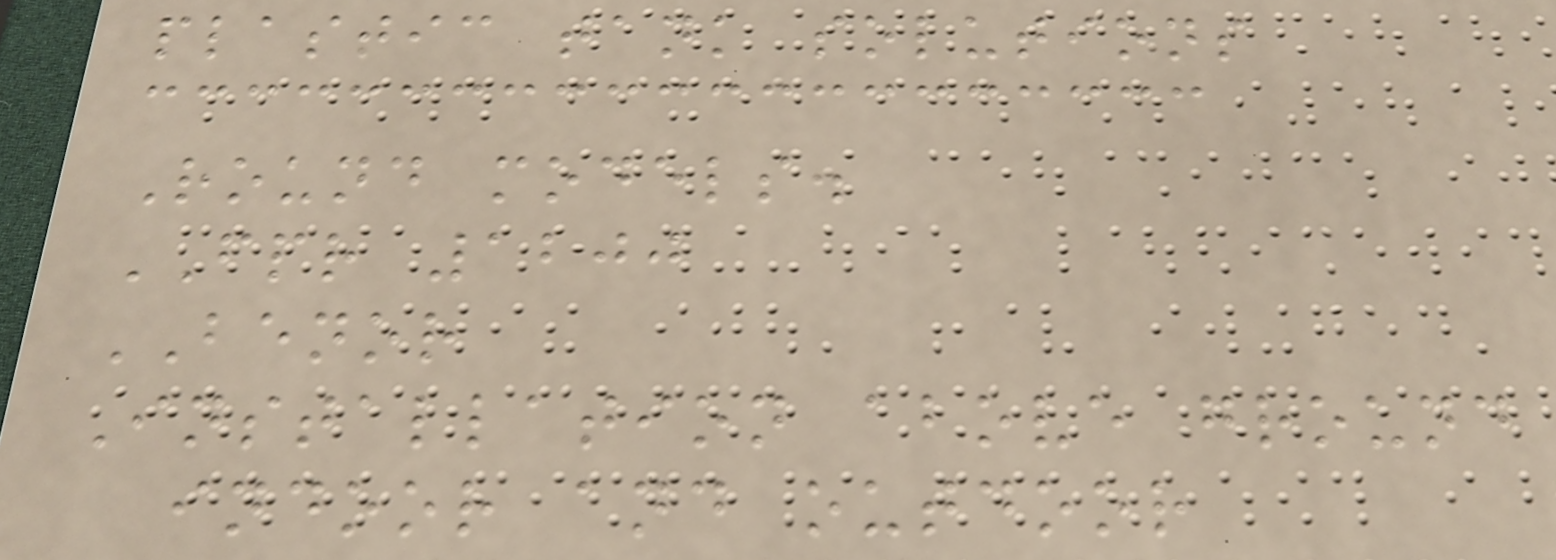plastic tank solutions
Round models.
FPR 1200
BENOR
Installation above ground
indoor and outdoor
